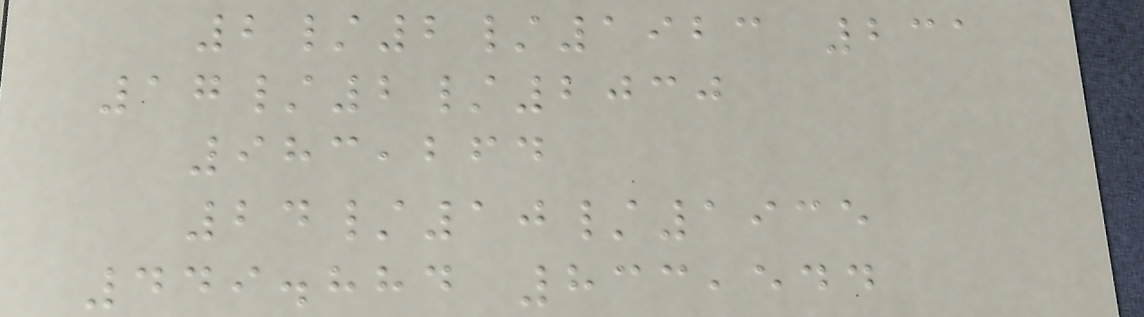2/2/1923 231
17/2/2030
983,264
24/10/1935
449.884 833,544
